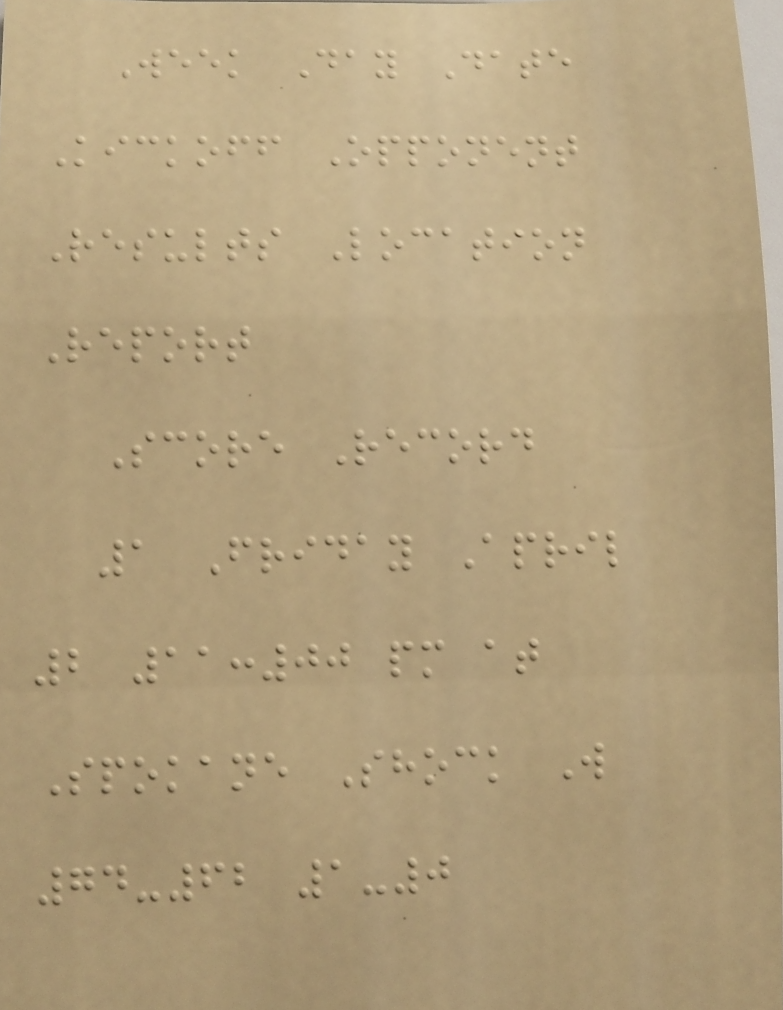Week Day Date
Kickoff Opponent
Results Location
Report
Score Record
1 Friday April
2 11:00 pm at
Spokane Shock W
74-62 1-0
